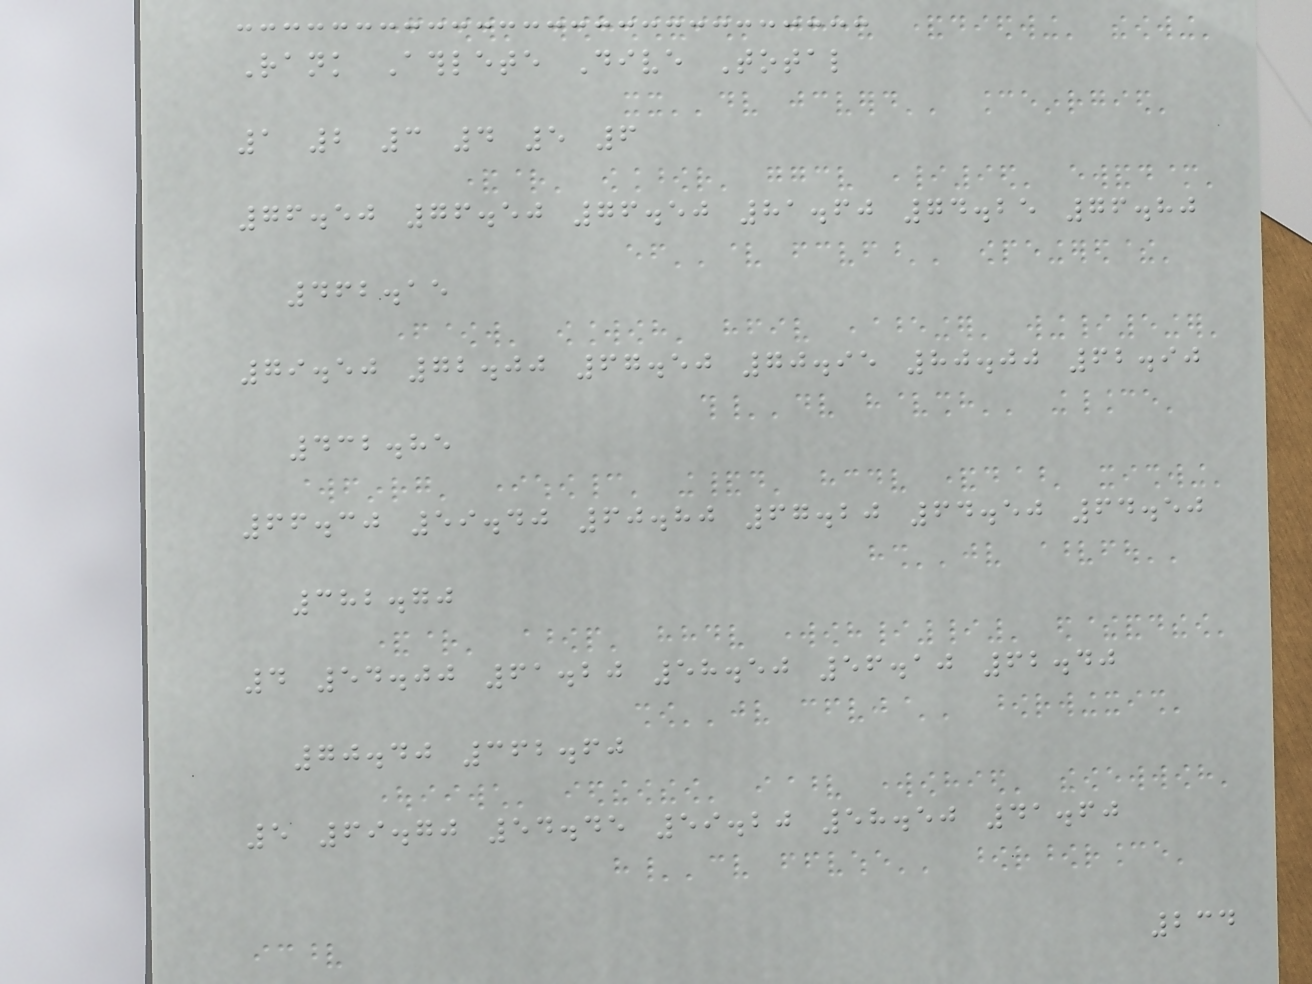Rank Athlete Dive Total
1 2 3 4 5 6
76.50 76.50 76.50 81.60 74.25 76.80
462.15
79.50 72.00 67.50 70.95 80.00 62.90
432.85
66.30 59.40 60.80 67.20 64.50 64.50
382.70
4 54.00 61.20 58.50 56.10 62.40
70.40 362.60
5 69.70 54.45 59.20 58.50 41.60
234
